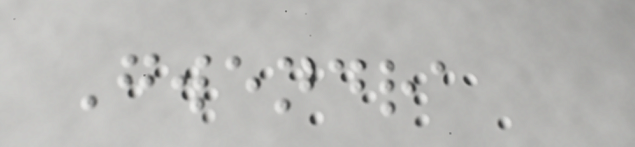Gwendra
